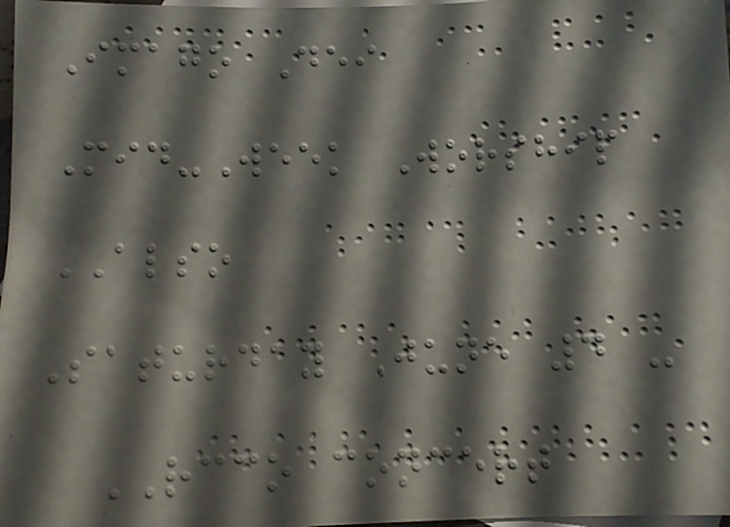Imago Dei
Mid-Week Worship
ALSO
Saturday June 4 -
RCCO concert
